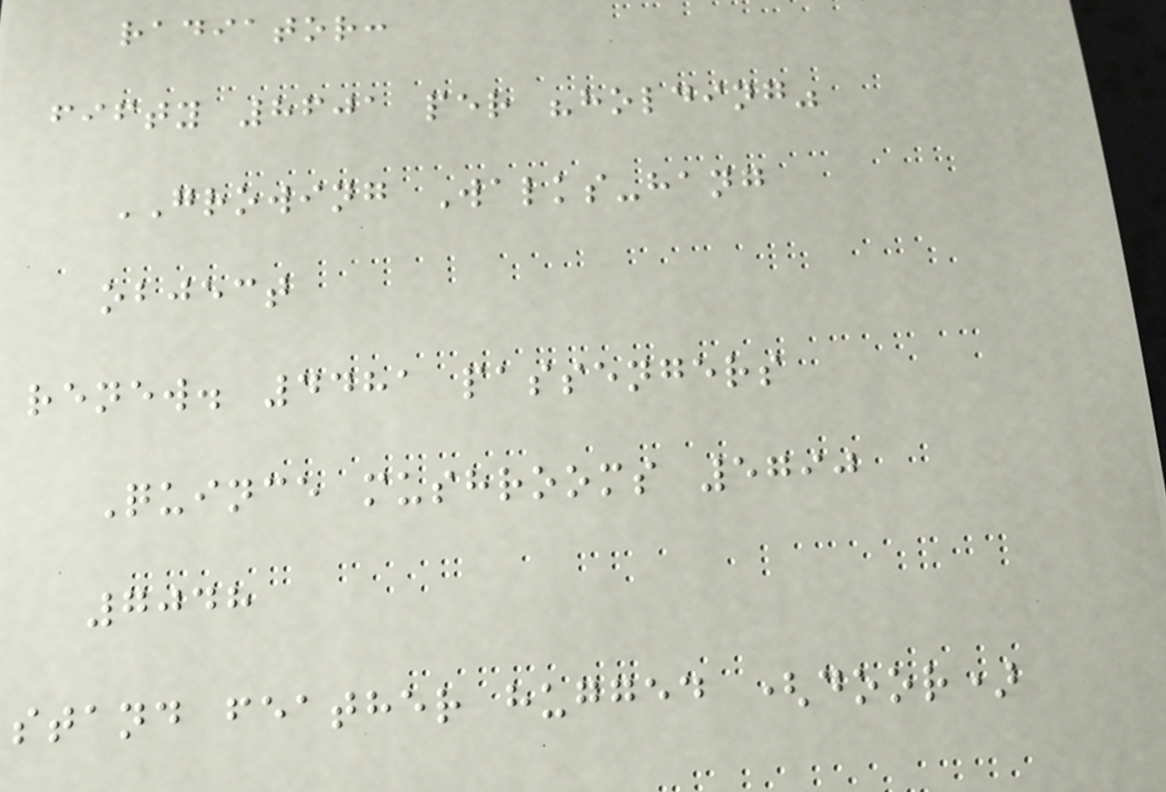radiator:
fifty 8601 per "holding"
GROWING Walks-hang
object
renew. 4481 passengers
Quince mushrooms 5790
7048
stand feather hugged (door)
